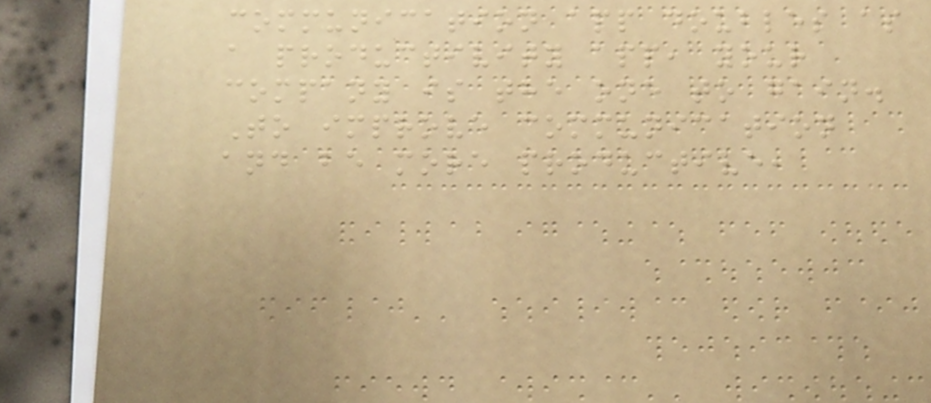communication app doubles as
a productivity app, your
company is the one to gain.
To improve communication
and be more productive,
